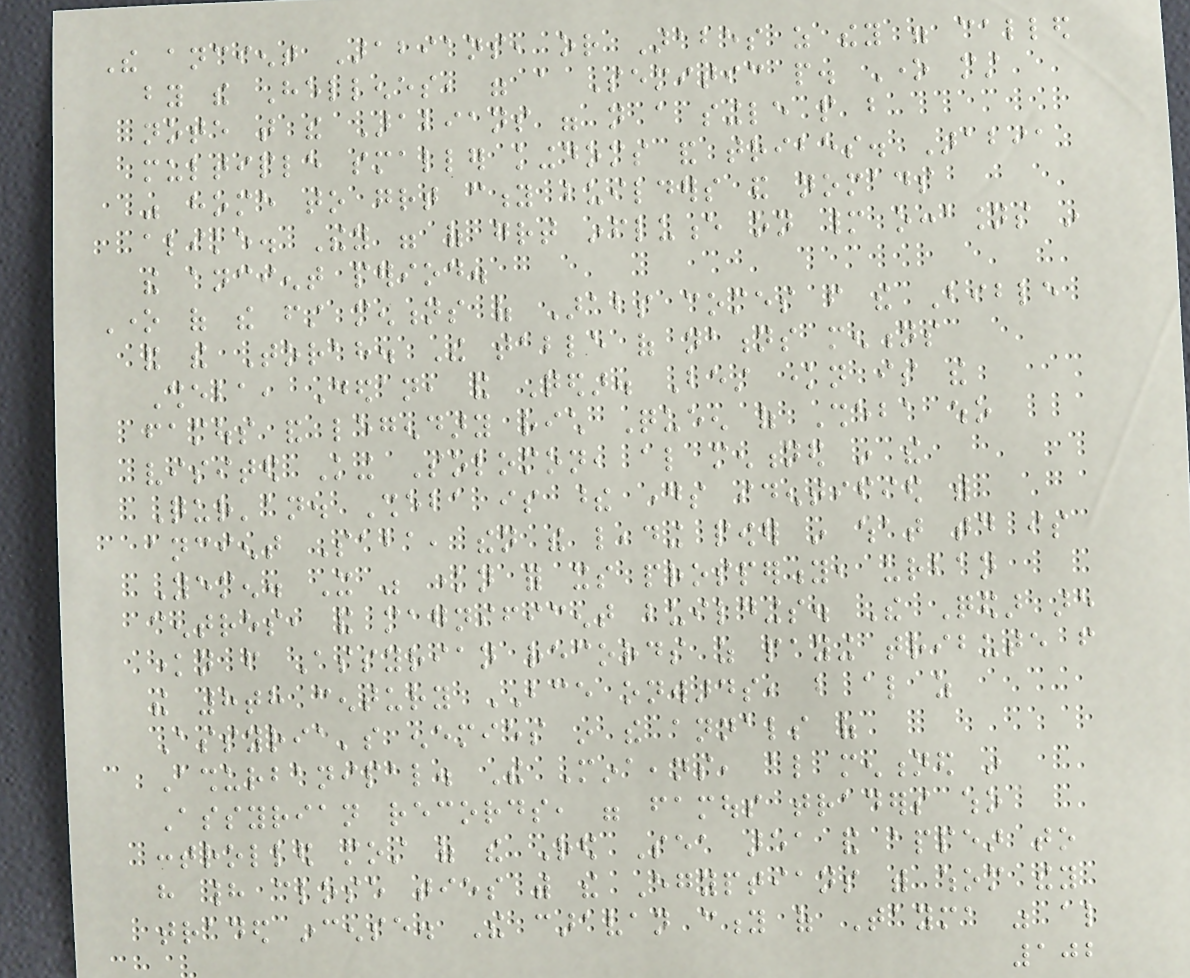The ancient Arabians, or Arabes as they were called
by the Hellenes, were a Semitic people. One must
note that the Arabians were not a single people but
multiple smaller kingdoms and tribes. Arabia
was home to great city builders and nomads
alike. They were of great influence on many occasions in
the ancient period.
One of the first mentions of Arabs comes from the Bible
and the Torah. The table of nations mentions
Sheba, Dedan, and Qedar. Best known is the
famous and legendary rich Queen of Sheba who
visited King Solomon, also mentioned in the
Qur'an. Sheba is these days identified with
ancient Saba, then the leading power in what today is
Yemen. It was known for its prosperity, urban
centres, and magnificent buildings. The Qedar are
known from Assyrian records as paying tribute from
the 8th century BCE onwards, but also as
Assyria's enemies in the annals of
Ashurbanipal. The Minaeans, also mentioned in
Assyrian records, were famous traders who
controlled most of the Red Sea area and appear to
have had close ties with the Egyptians with whom they
traded incense. The caravan city of Tayma was also
102
